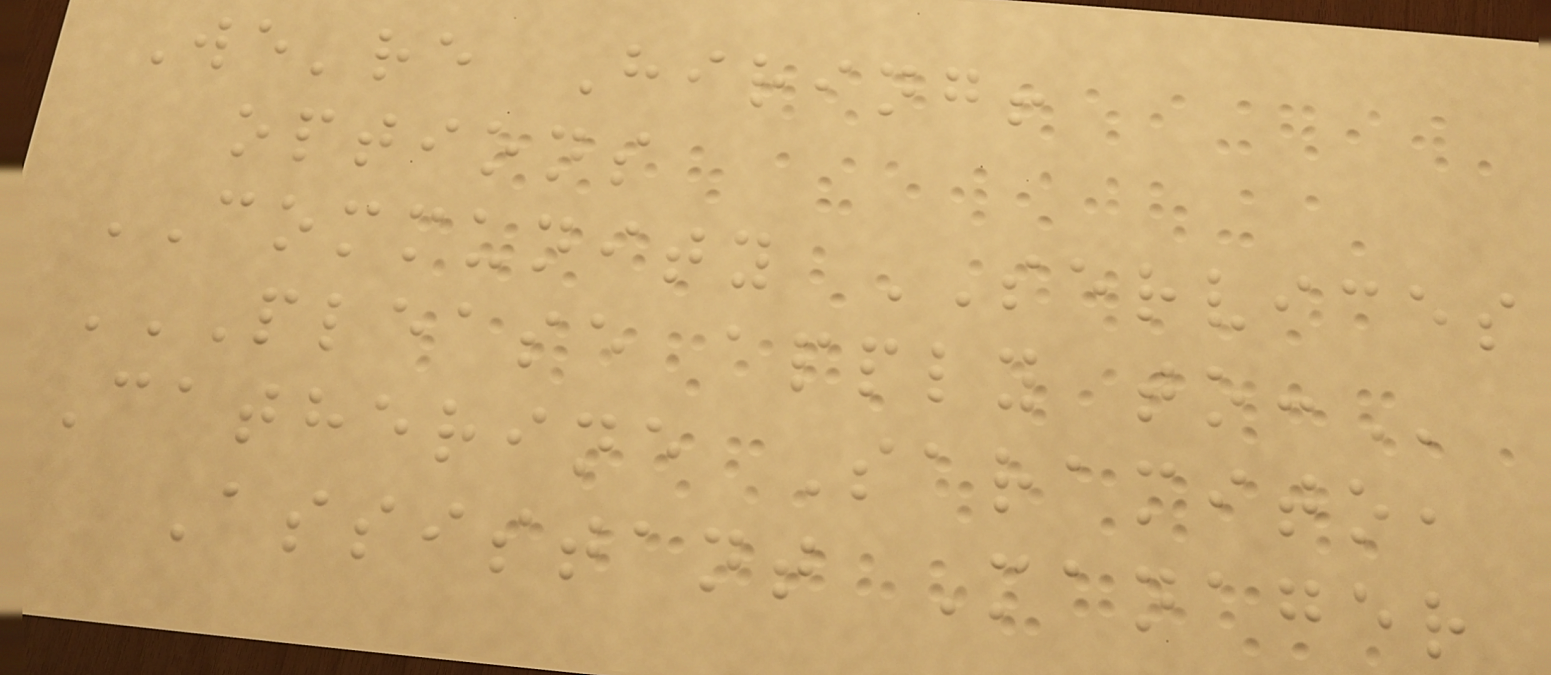We're Hiring!
options
COMMUNITY SERVICES
PLEASE APPLY TO:
Catherine Saramito,
Assistant Manager
